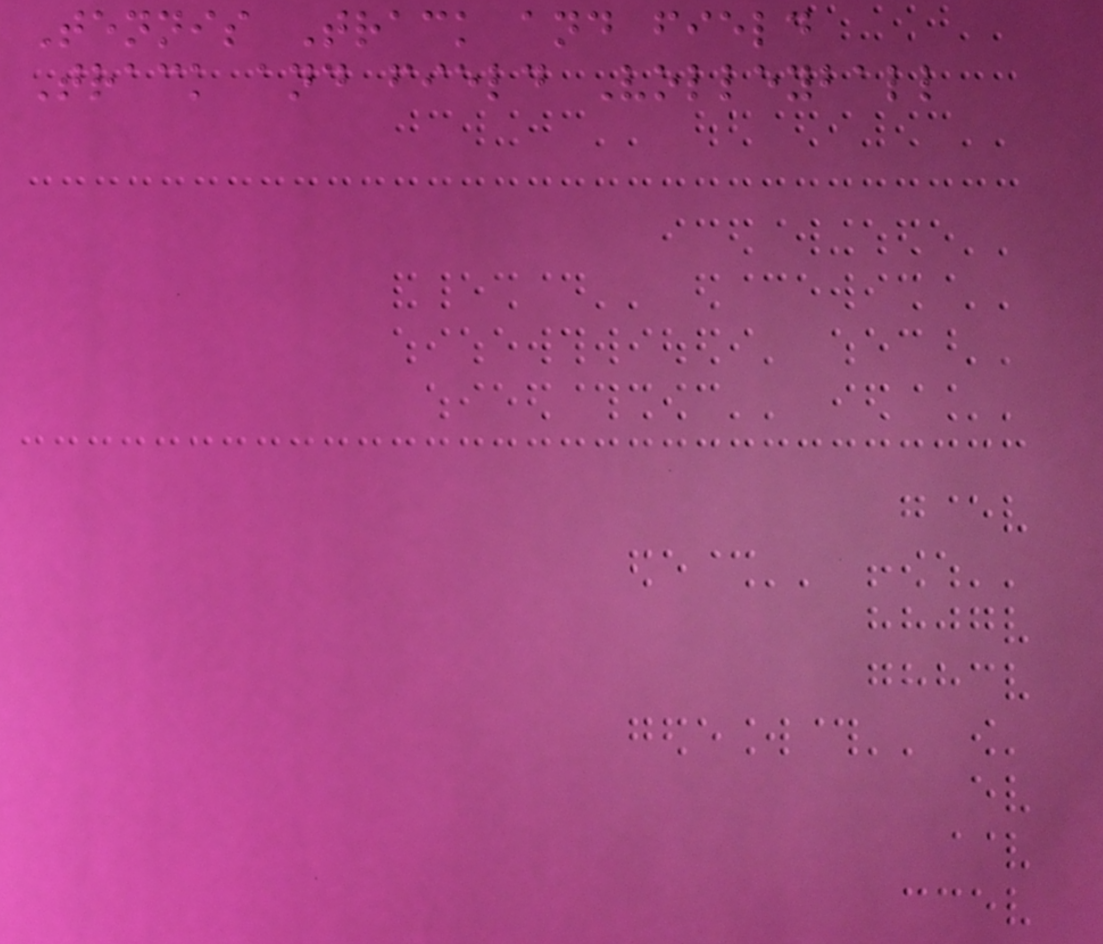Tennis Track and field
Track and field Volleyball
